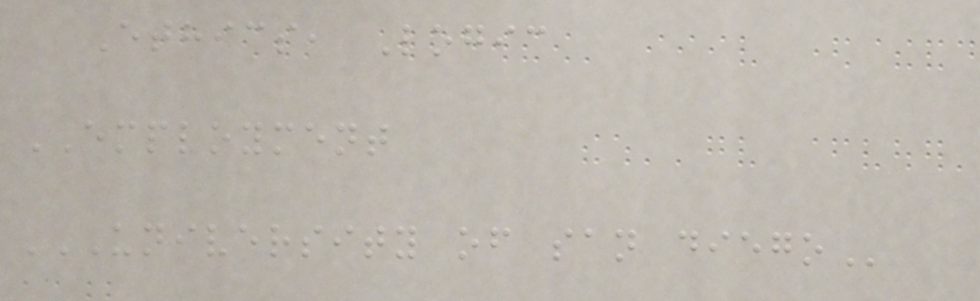Ethics, Logic
EMPLOYMENT
UNIVERSITY OF SAN DIEGO
